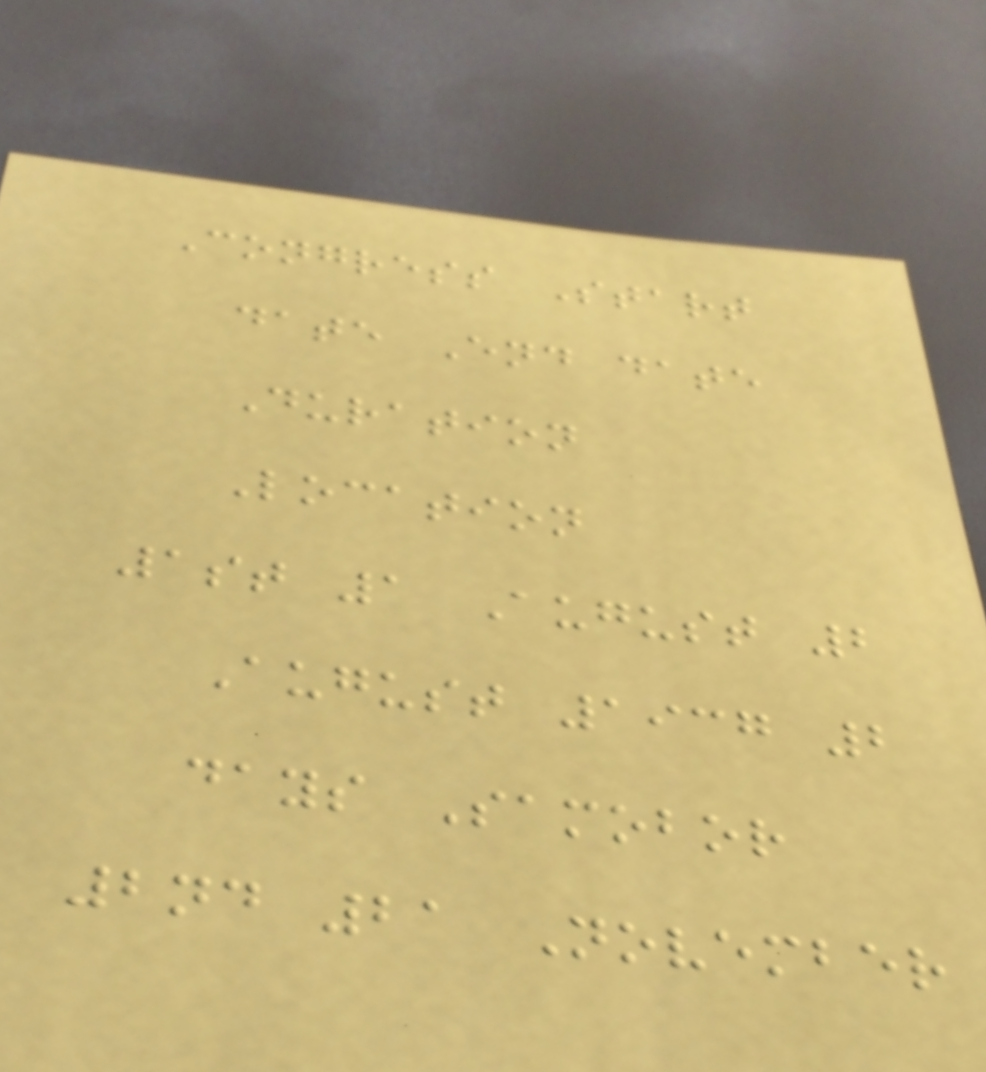Congress Start
date End date
Duration
Location
1st 1 August 2
August 1937 2
days Samobor
2nd 21 November
